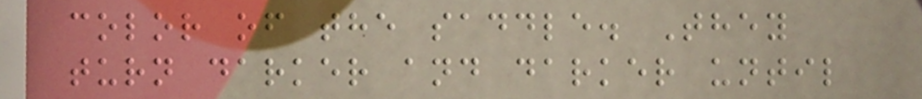color of the saddle. They
turn darker and darker until
